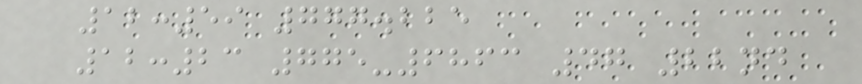12:59 777.225
12:23 775-6863 47 22nd
